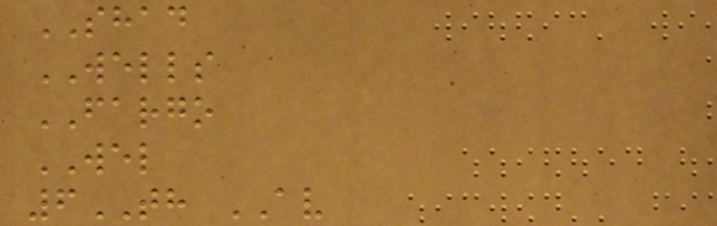SHAD
WELLS
FARGO
WEL
6TH AV
